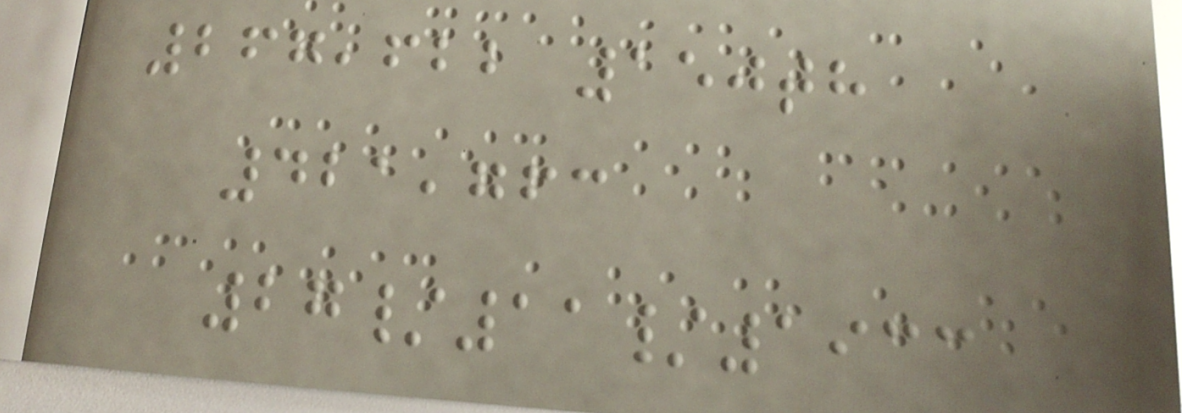267,622 150th
421,763
27/11/1933
